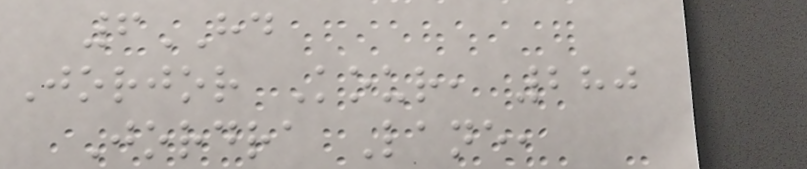6HD
Jorjor Kour, 280
Jordra Lane,
